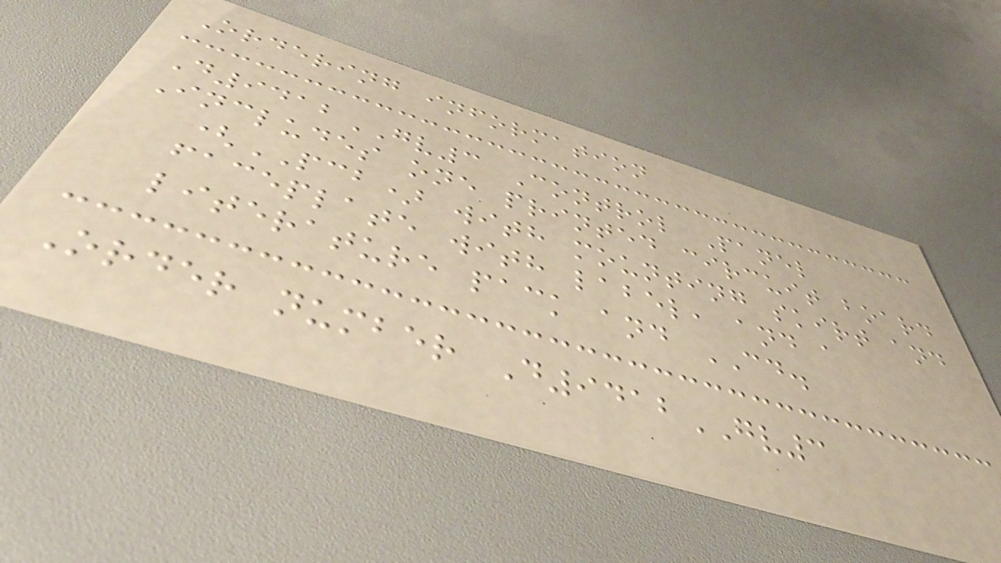Ordering information
D9412GV3 Control Panel
Includes one printed circuit board
(PCB) with mounting skirt and
faceplate with label, and a
literature pack and CD.
Order number D9412GV3
